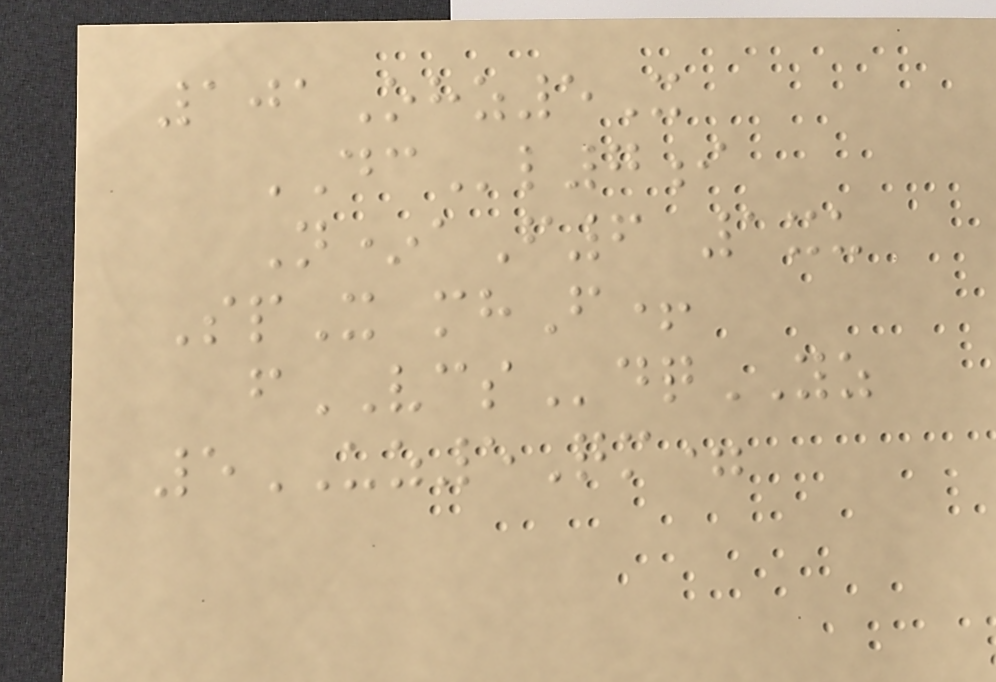101Ohz5X
DCl7i
N*aF6 1xu
SpX mhF+
fVCSdqYZ
5UZ5Qm=
